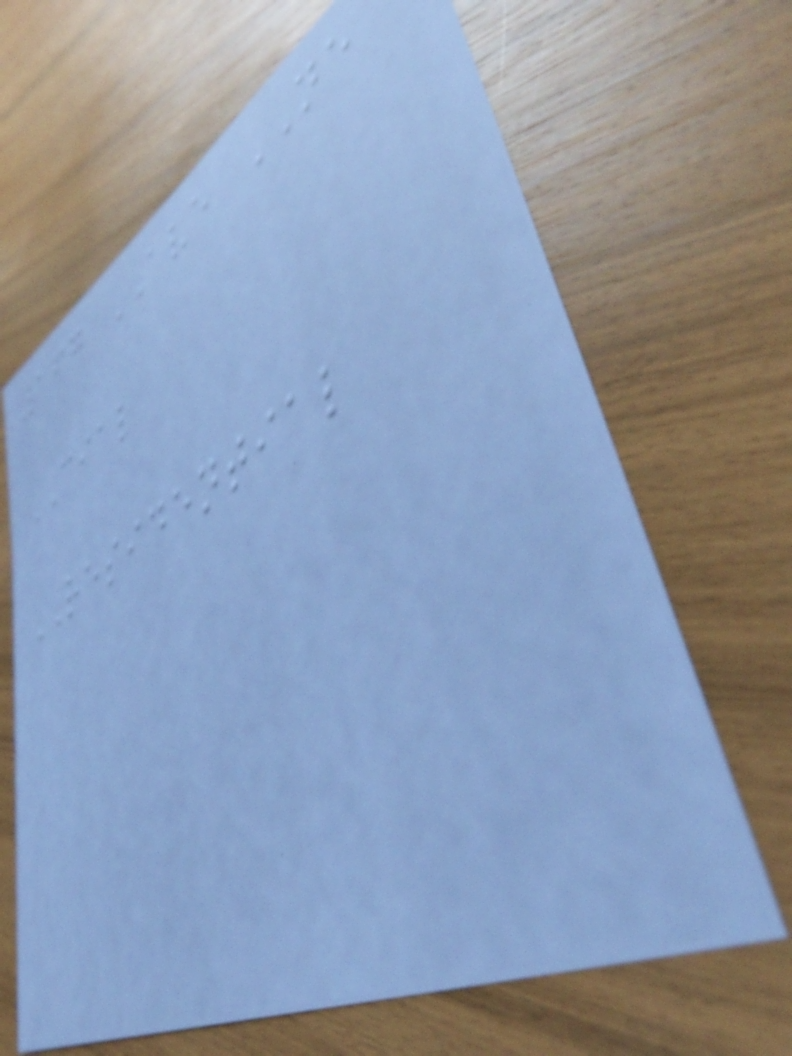167 AVE NE
CIAL
RESIDENTIAL
